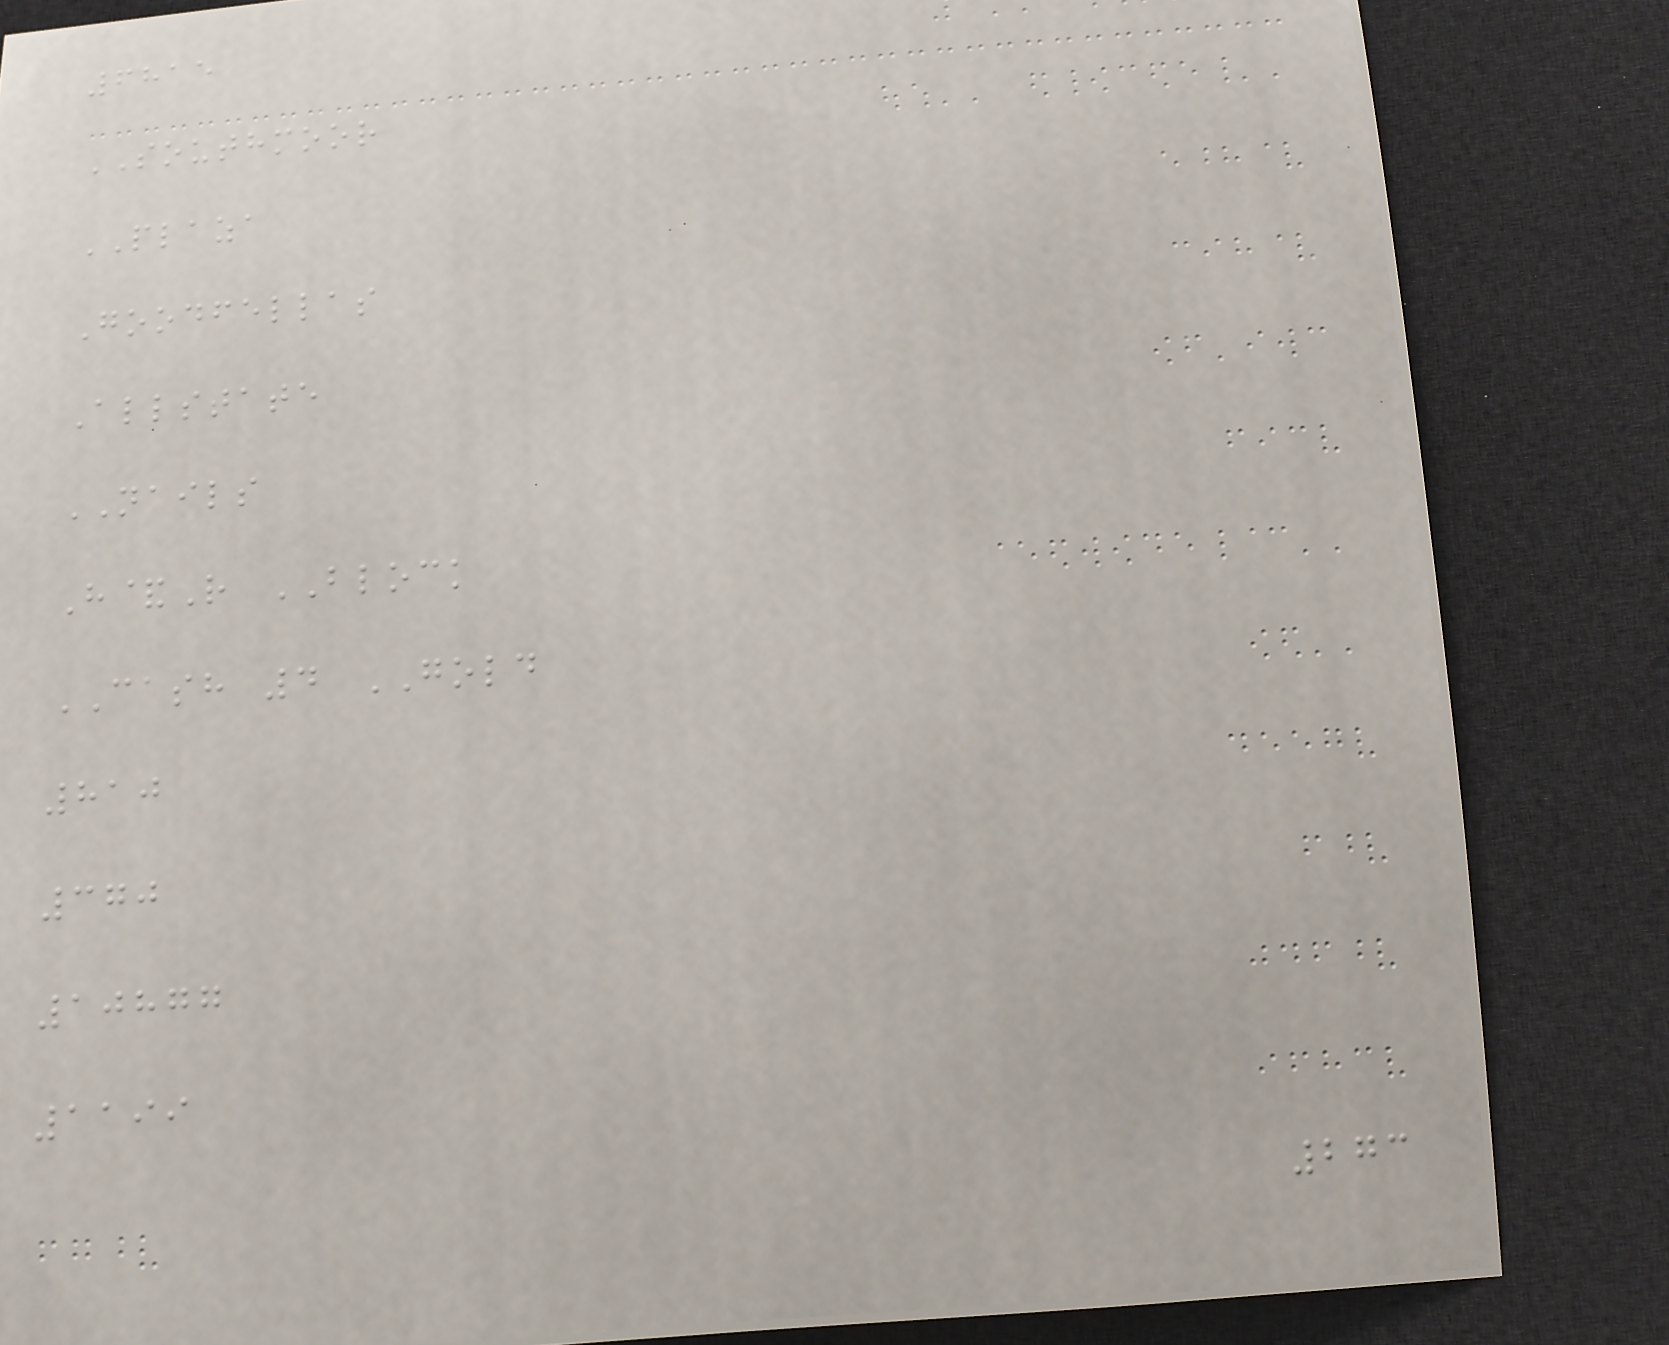6815
SOUTHMOOR
PLAZA
Goodfellas
Allstate
NAILS
H&R BLOCK
CASH 4 GOLD
810
370
10877
1199
273
